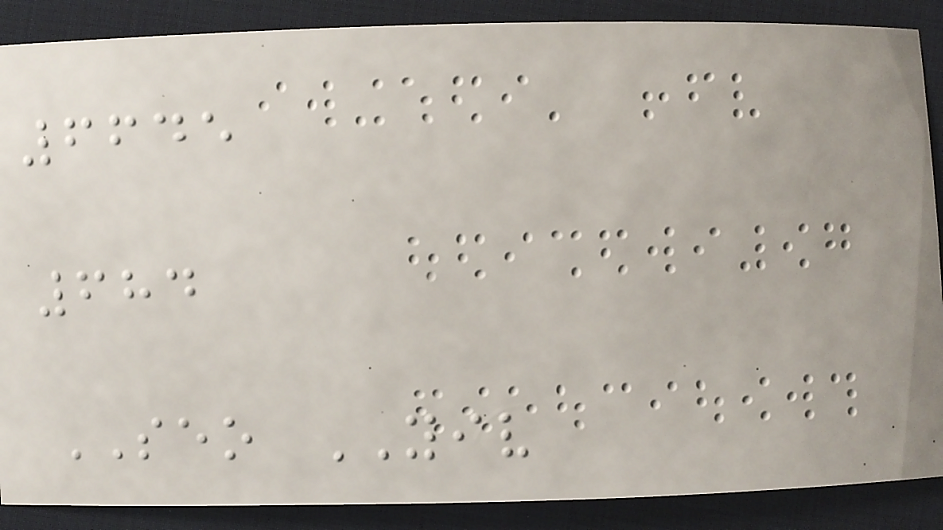6645
684
SEO YIV
